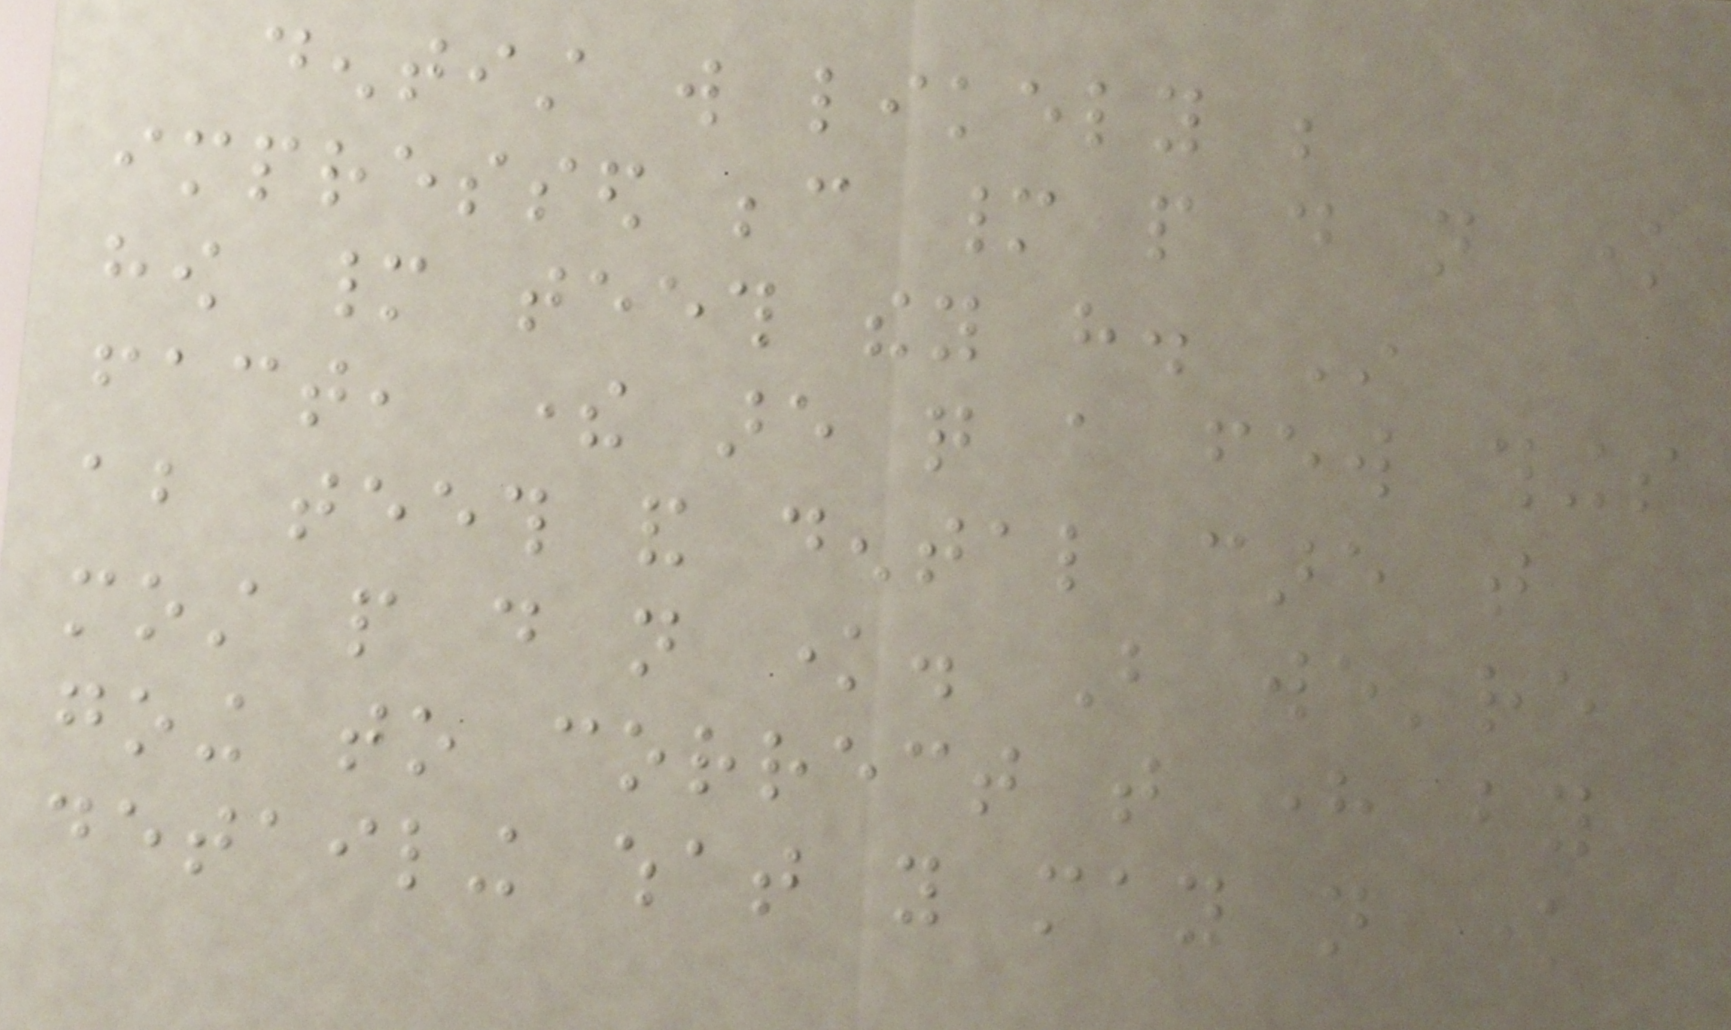dentist will likely be
impressed because many people do not know
how many teeth they have. In
fact, there are quite a few things
about teeth and dental care that
most people do not know. But we're
going to correct that here by
detailing what you may not know
